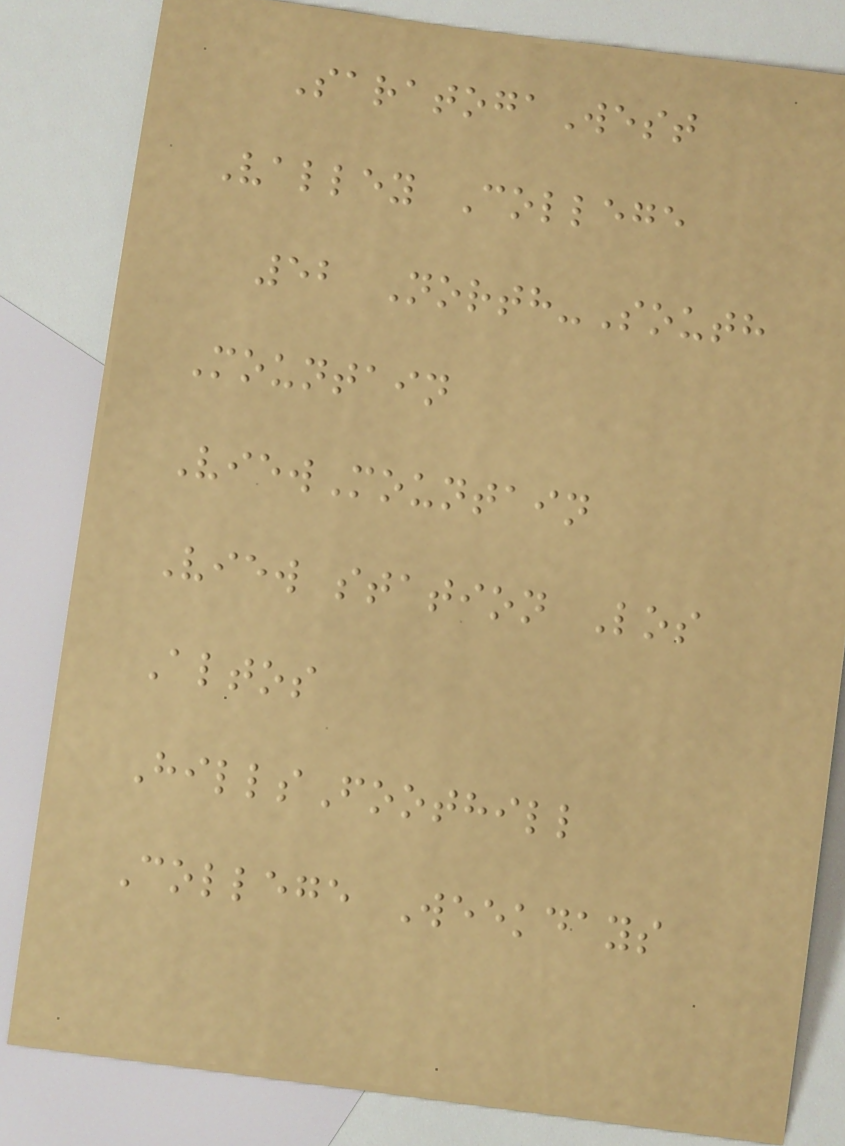SaratogaWest
Valley College
52 North-South
Mountain
ViewMountain
View station Los
Altos
HillsFoothill
College Weekdays
